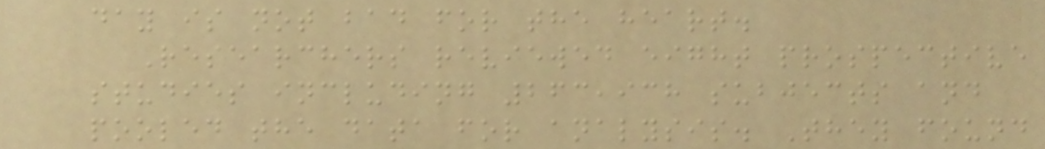day is not bad for the heart.
Researchers reviewed eight prospective
studies including 263,938 subjects and
pooled the data for analysis. They found
